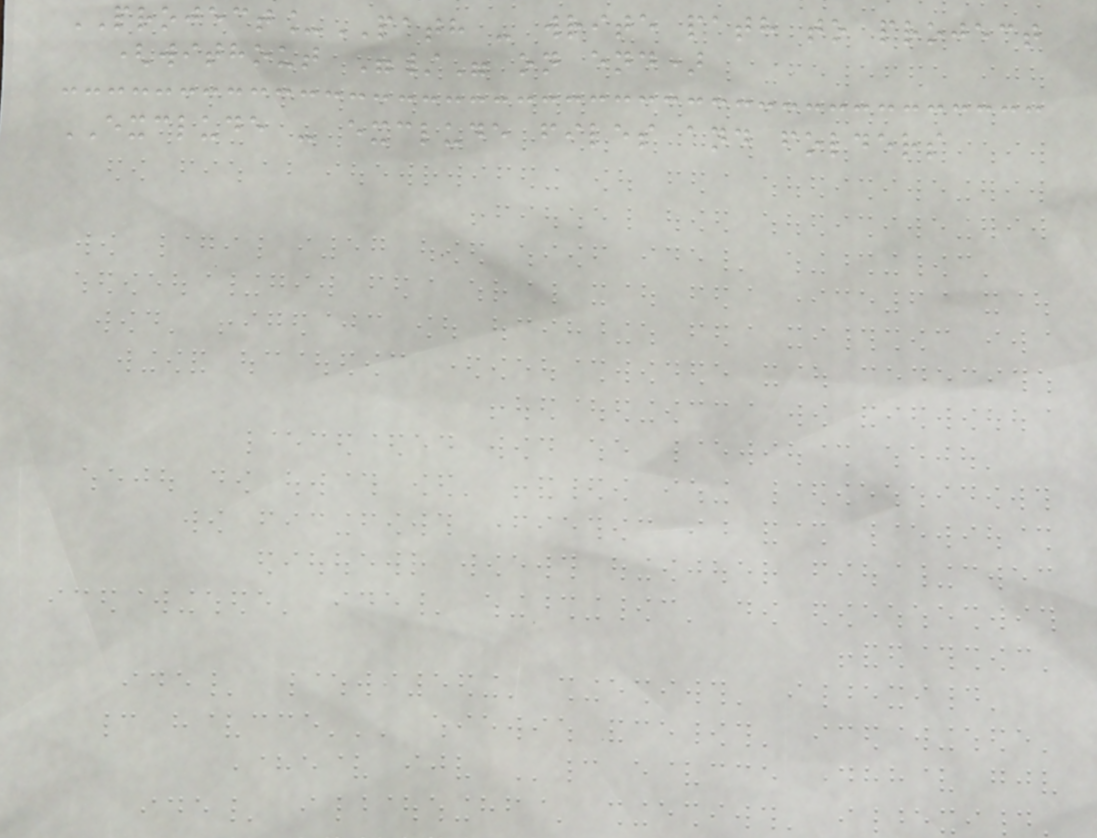PROJECT_PATH - write path to project
(without "/" on end)
EXCLUDE - exclude files and folders
